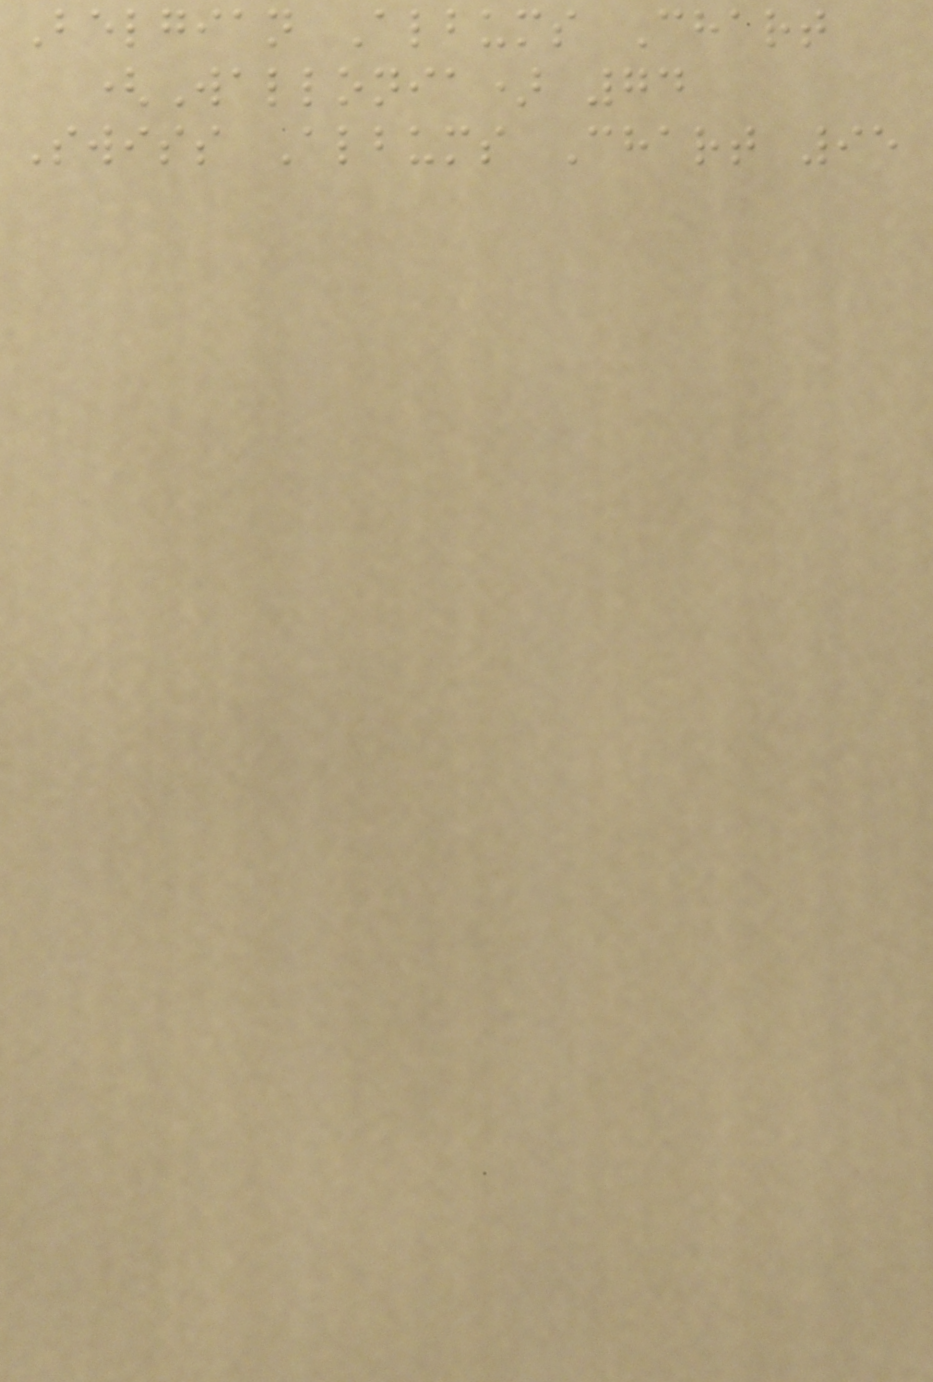Belgian Albums Chart
(Wallonia) 74
Swiss Albums Chart 95
